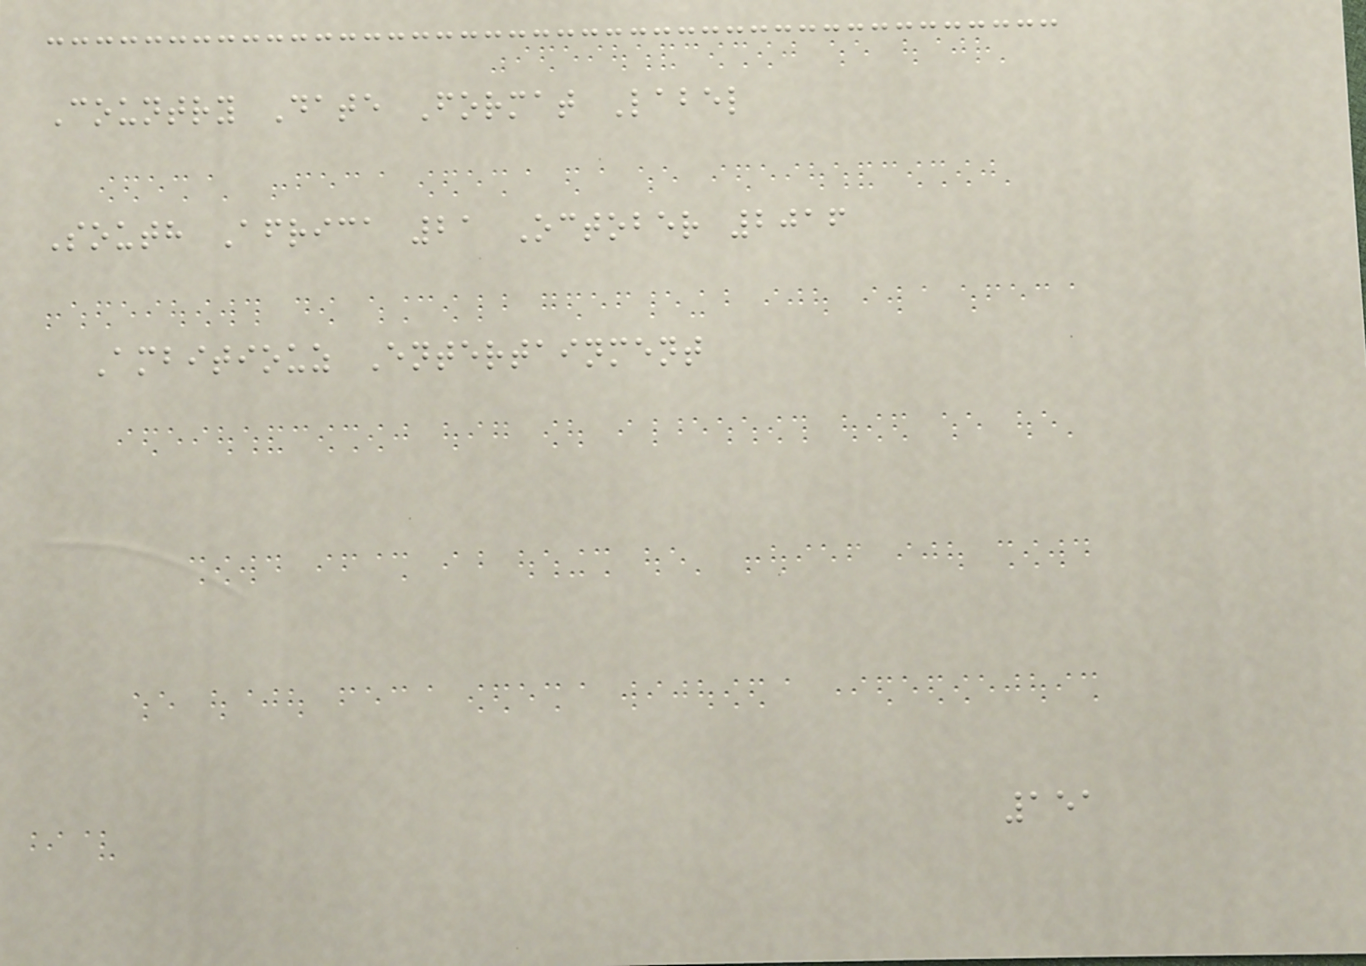Country Date Format Label
South Africa 21 October 2016
Ambitiouz Entertainment
151
